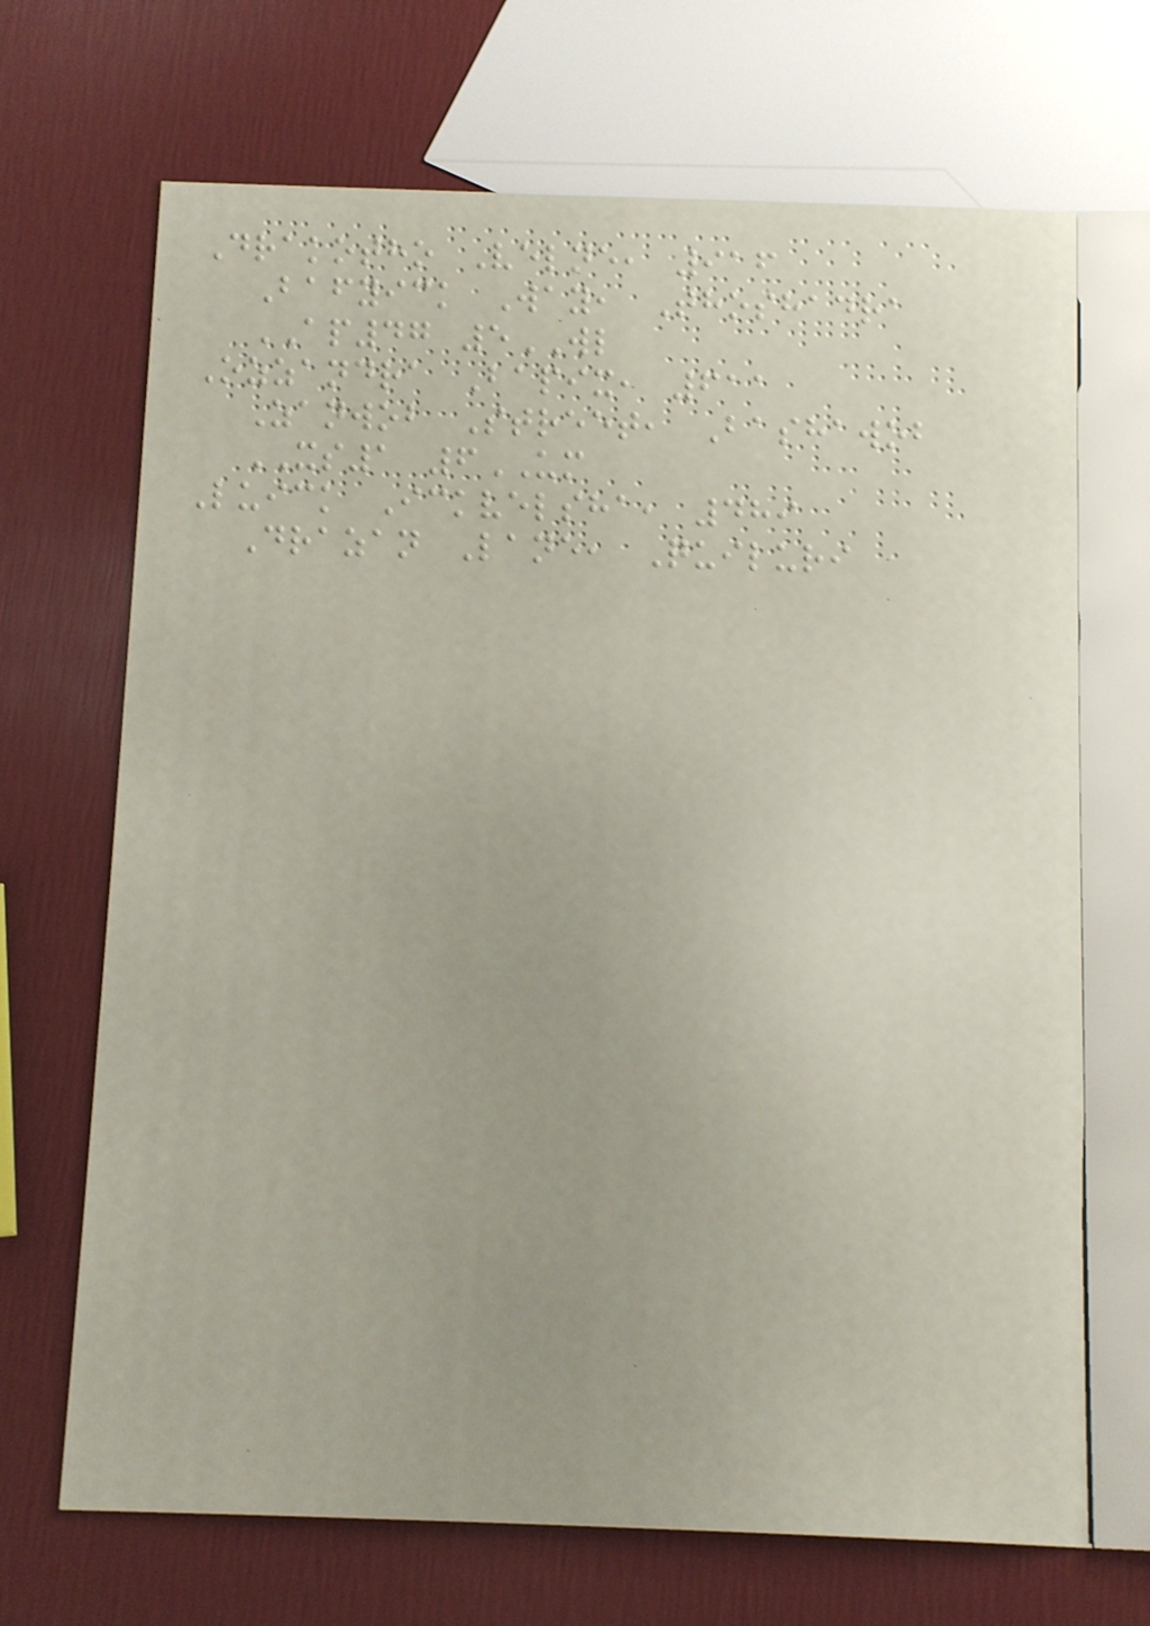Drakotho Velne, 916
Bafyick Way, Thoshadra
AP47 5WL
Ozzandra Bapix, 611
Zanwob Street, Bashawob
XS1 6UM
Luick Ickvelsha, 489
Drazan Lane, Quiluri
